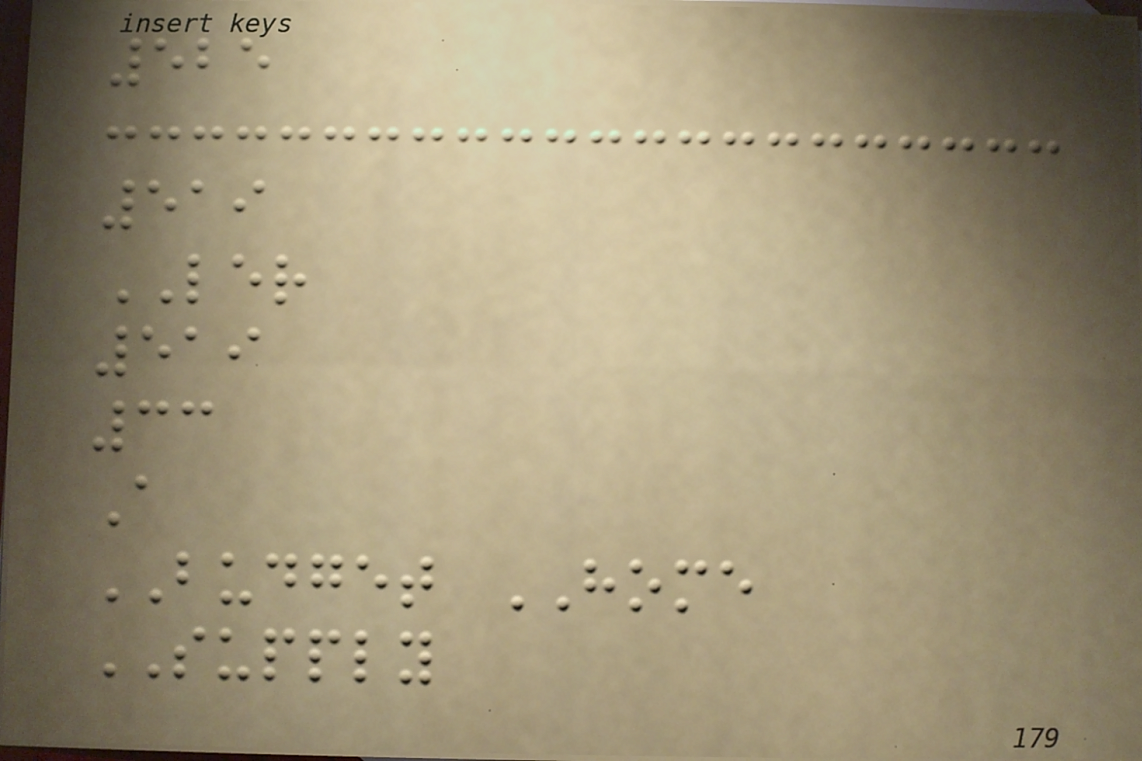525
519
LER
519
33
A
BUDGET HOME
SUPPLY
